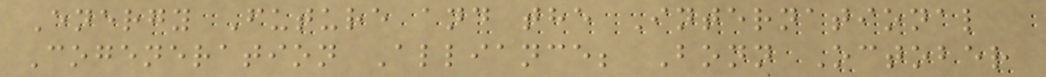Energy Future and the International
Cogeneration Alliance; Bonn October
